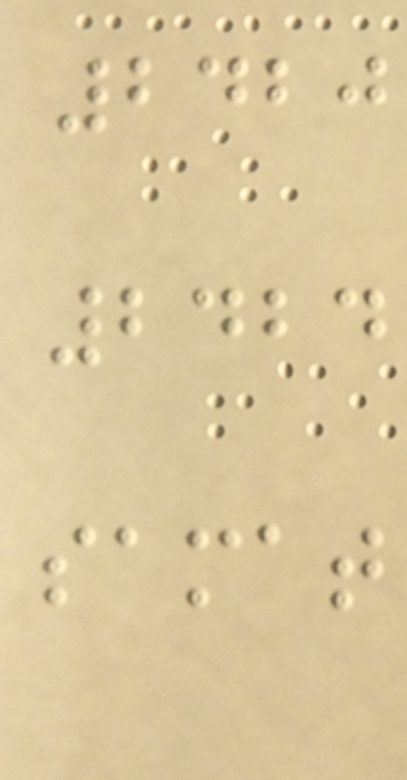2420
2424
samat
